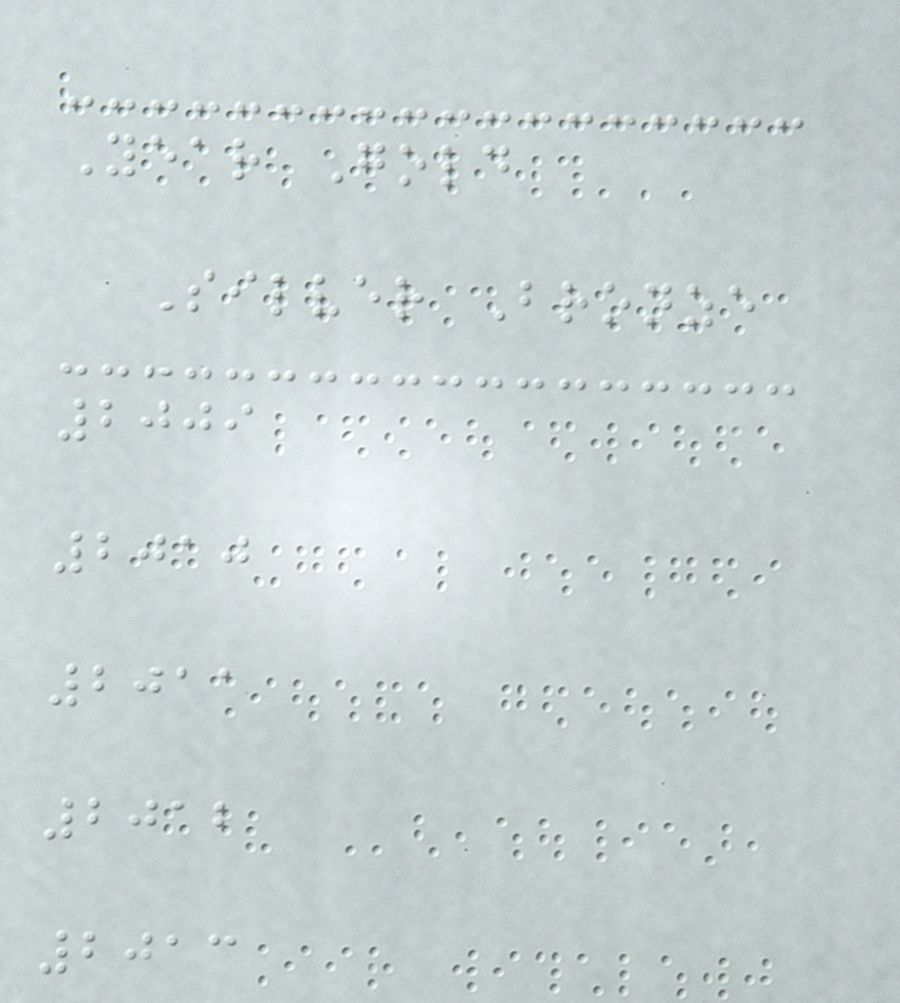Year Gold
Silver Bronze
2009
2010
2011
2012
2013
